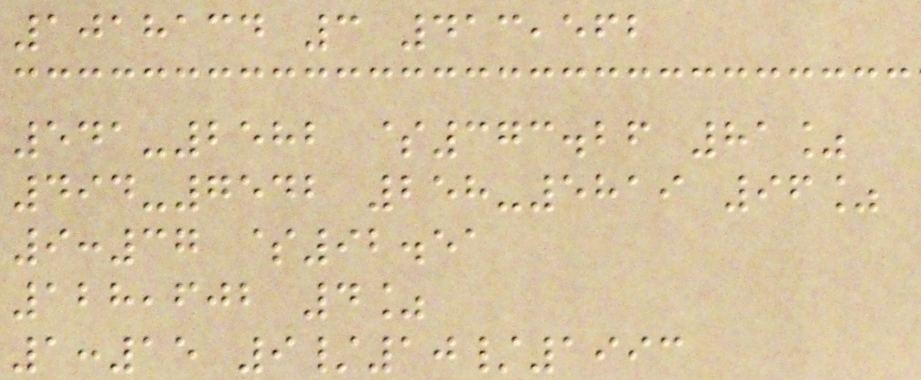1018134 3 413,562
541-2582 $373.26 81%
494-7542 258-5819 96%
9:37 $92.51
128,602 4%
1:15 9/10/1993
